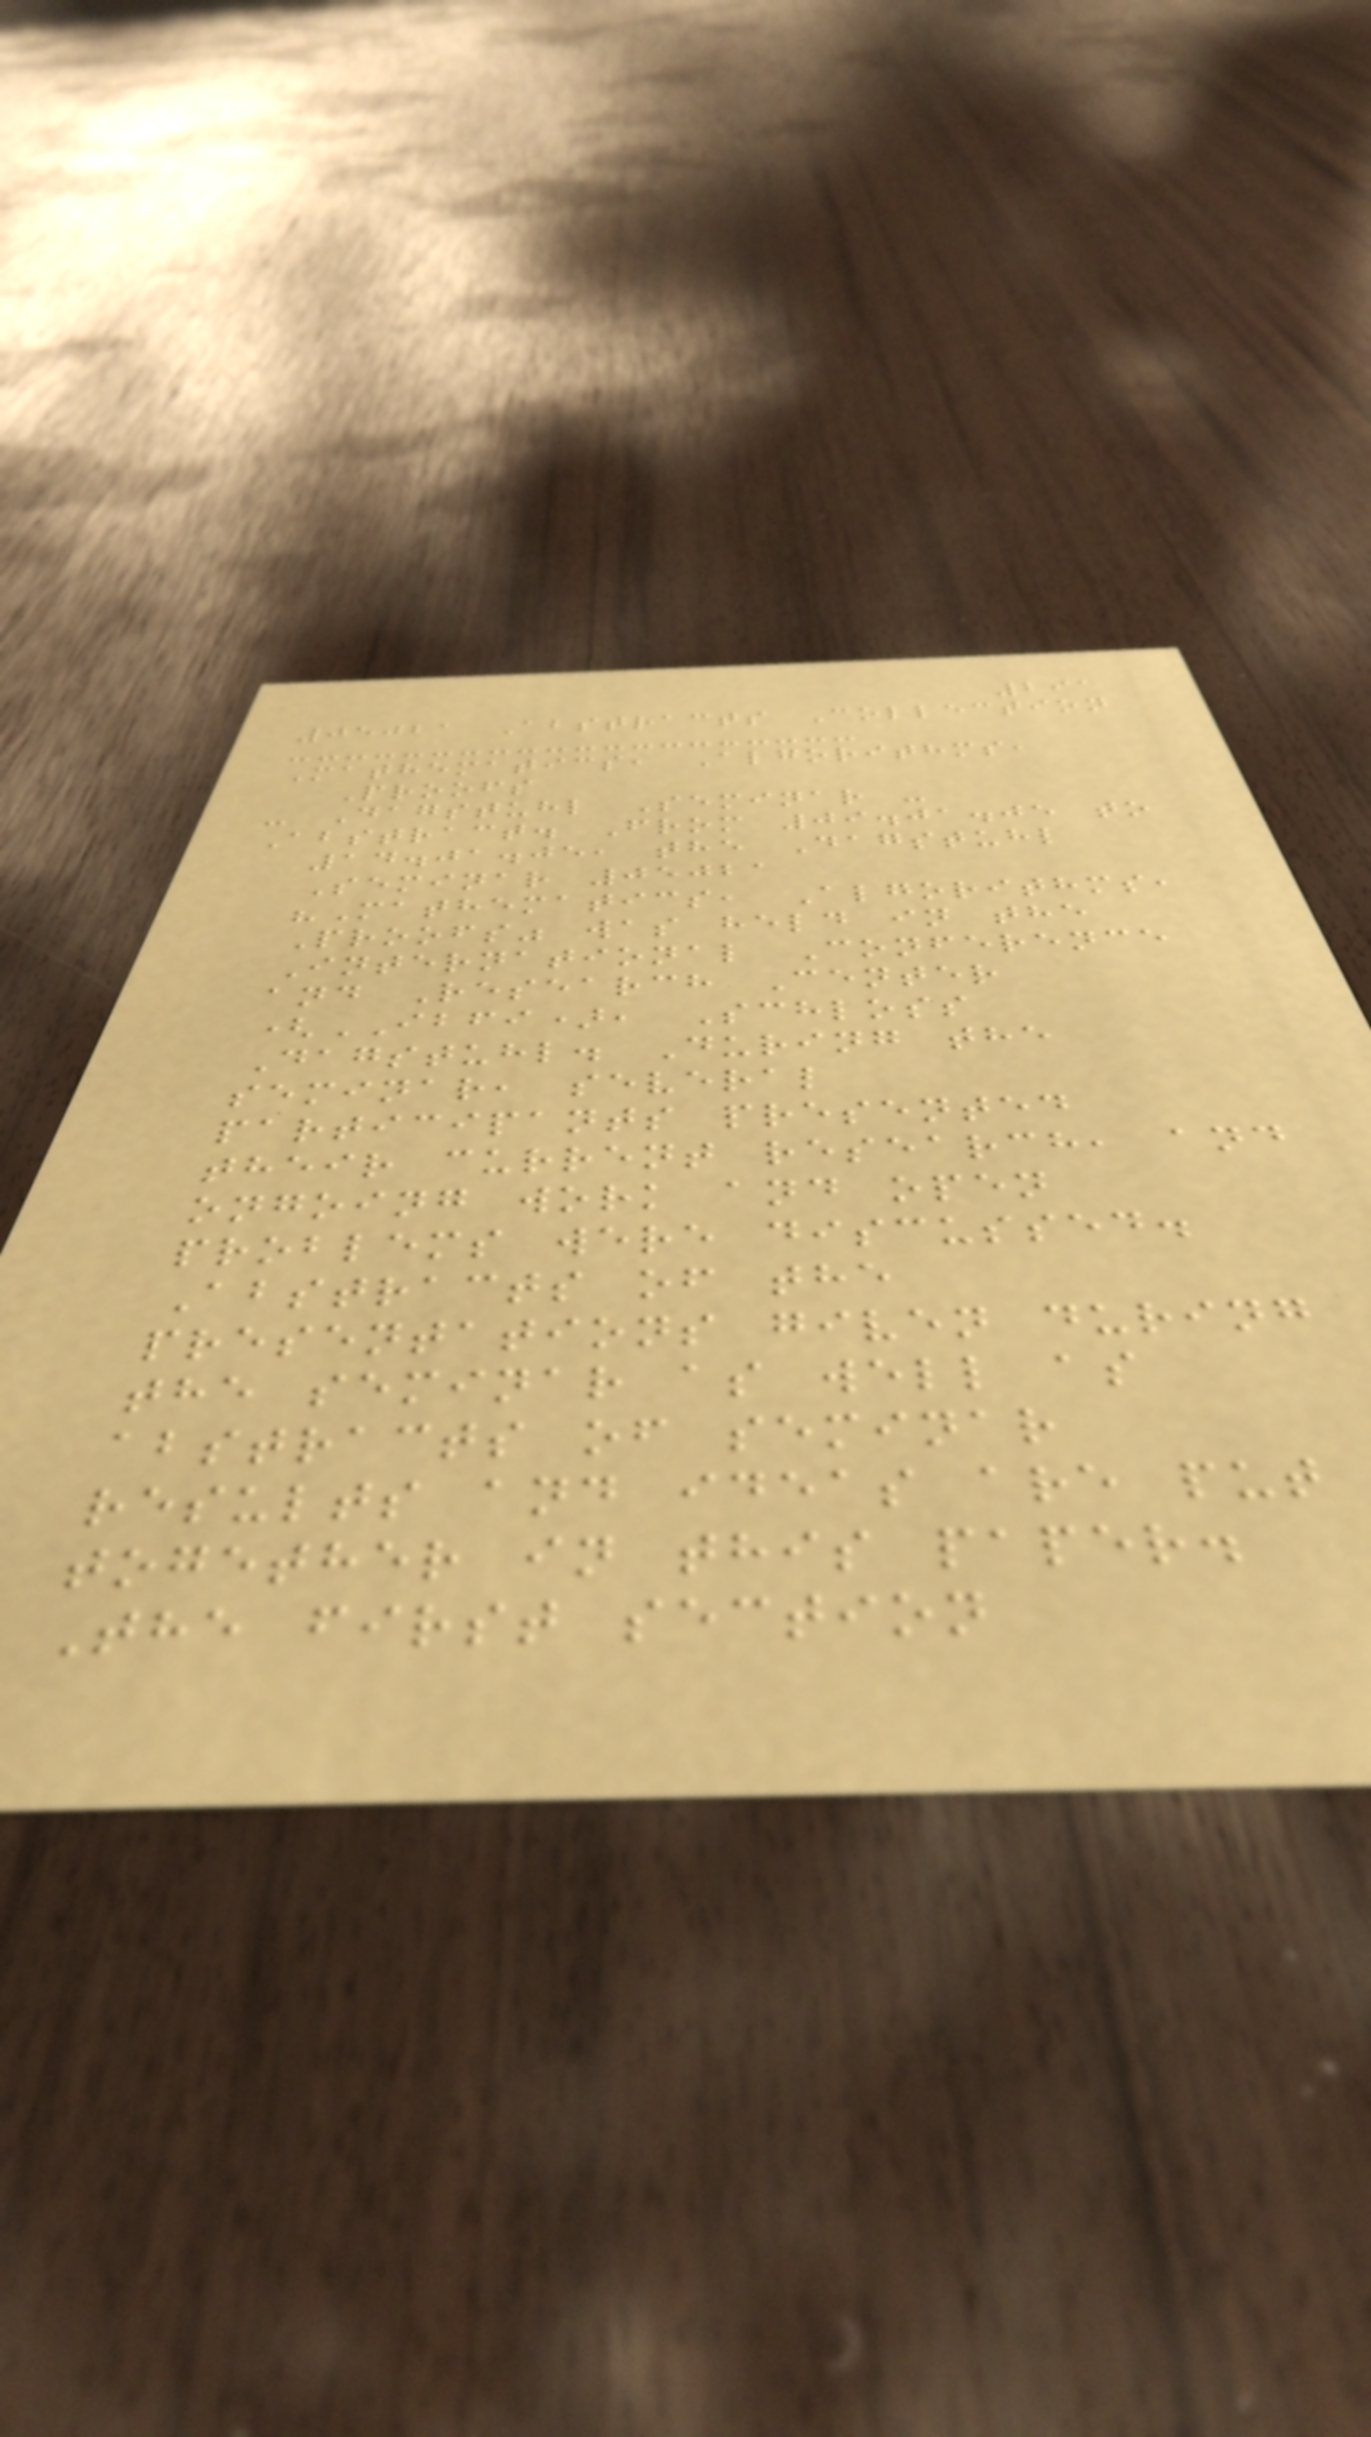291
05021 Abstracts Collection
Mathematics, Algorithms,
Proofs
- Dagstuhl Seminar -
Abstract. From 09.01.05 to
14.01.05, the Dagstuhl
Seminar 05021
"Mathematics, Algorithms,
Proofs" was held in the
International Conference
and Research Center
(IBFI), Schloss
Dagstuhl. During the
seminar, several
participants presented
their current research, and
ongoing work and open
problems were discussed.
Abstracts of the
presentations given during
the seminar as well as
abstracts of seminar
results and ideas are put
together in this paper.
The first section
